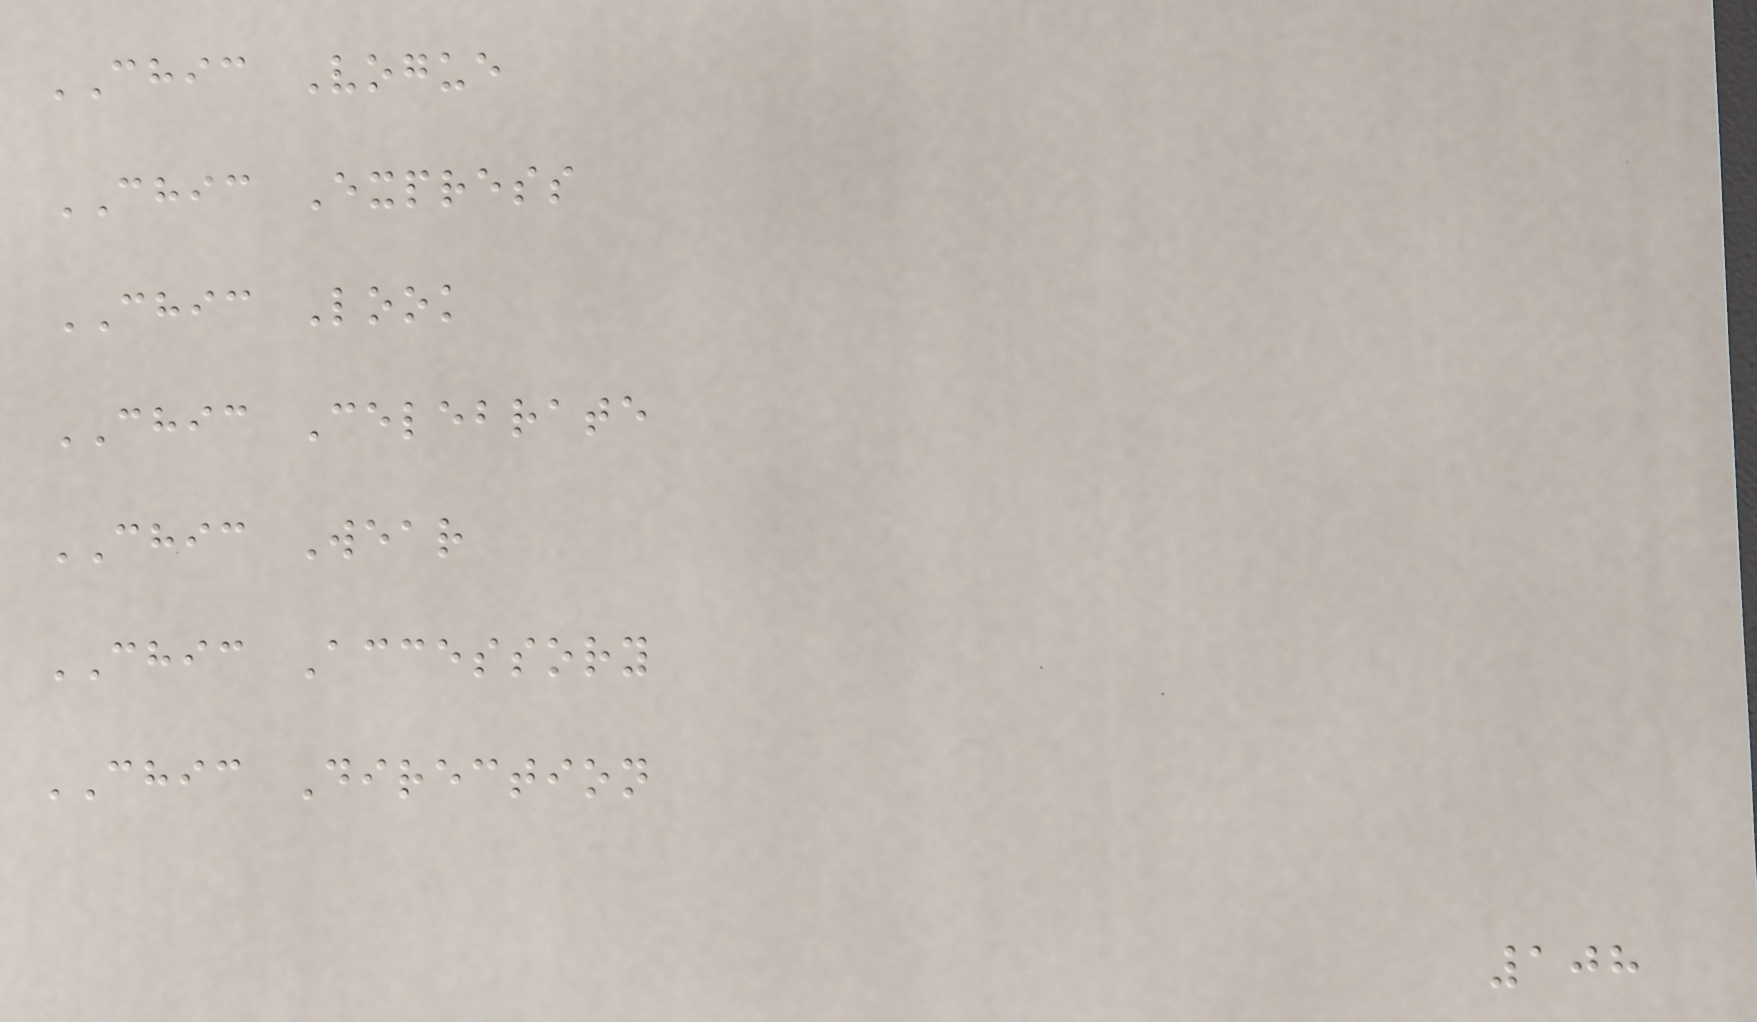CHIC Vogue
CHIC Express
CHIC Look
CHIC Celebrate
CHIC Wear
CHIC Accessory
CHIC Direction
108
